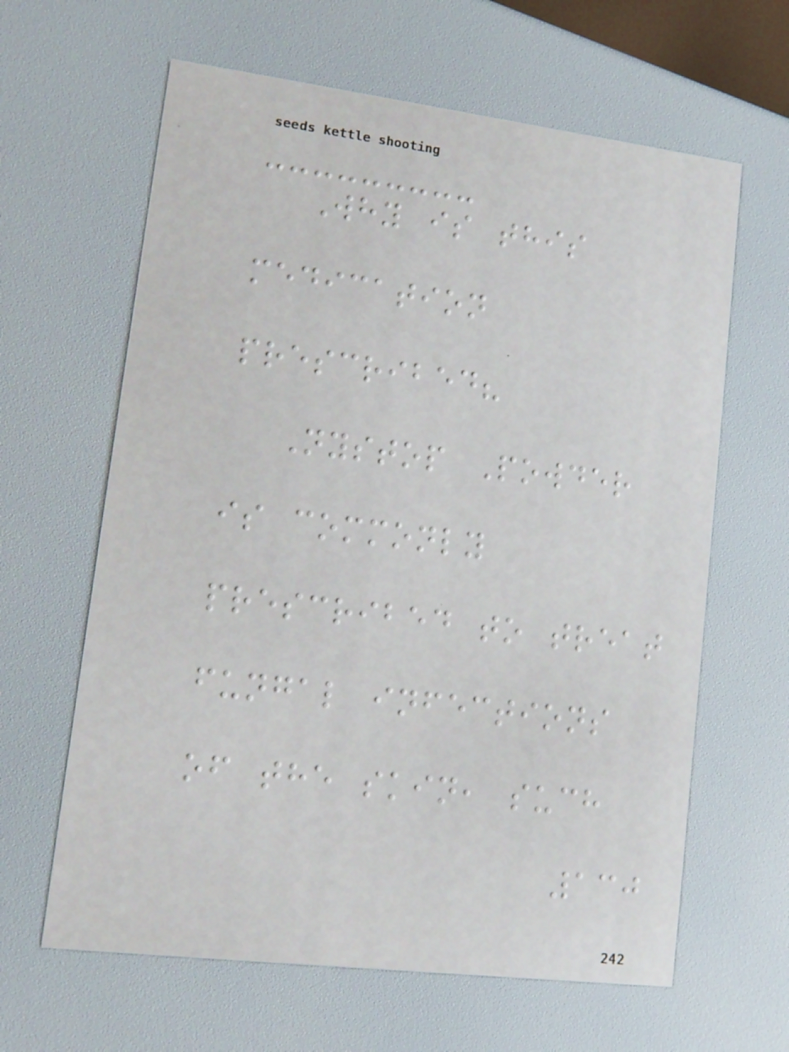Why is this
medication
prescribed?
Nystop Powder
is commonly
prescribed to treat
fungal infections
of the skin, such
130
